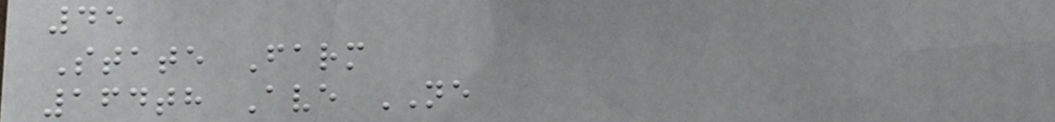45
State Farm
164th Ave NE
